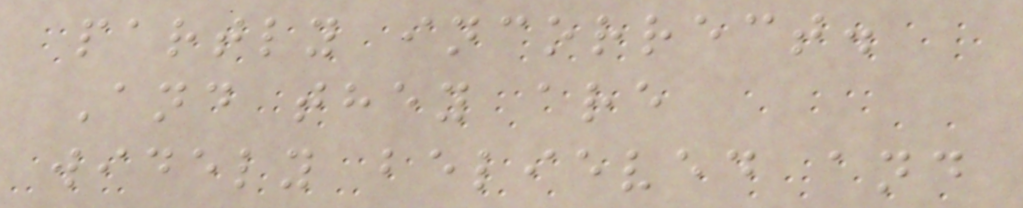partly incorrect.
And they are
widely believed and
